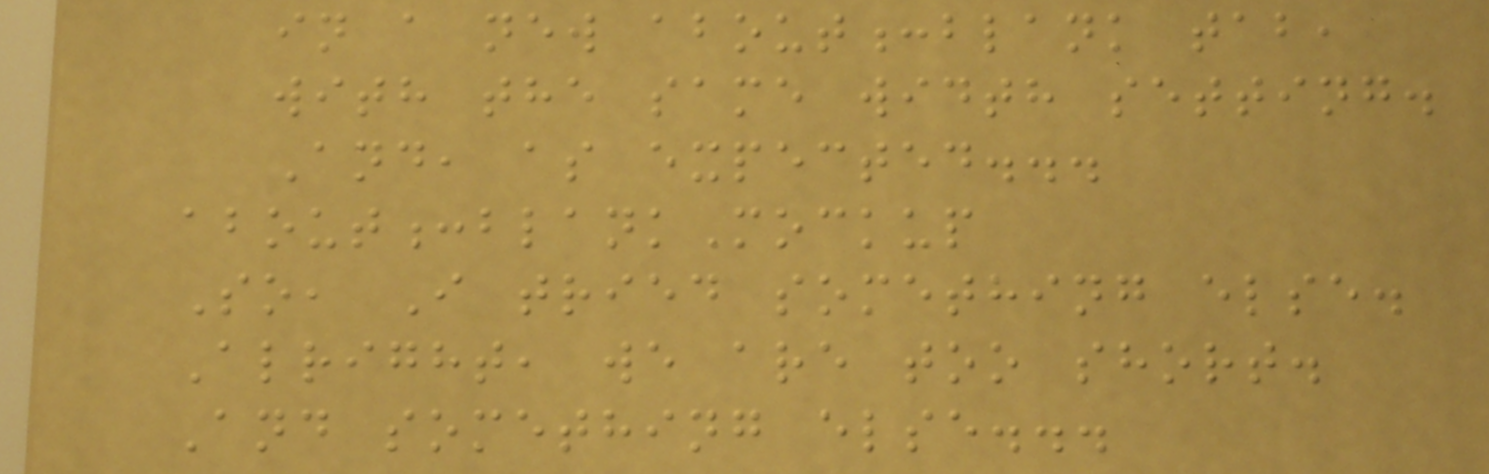in a new about:blank tab,
with the same width setting.
And, as expected...
about:blankMockup
So, I tried something else.
Alright, we are too short.
And something else...
